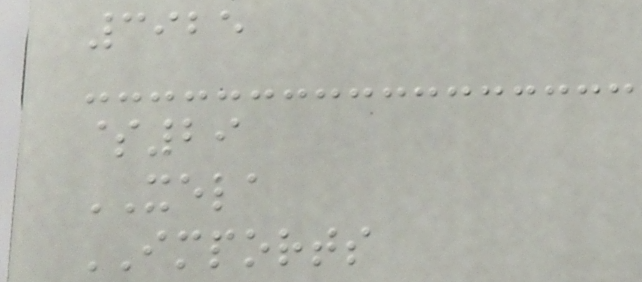3925
$29
XELA
IMPORTS
